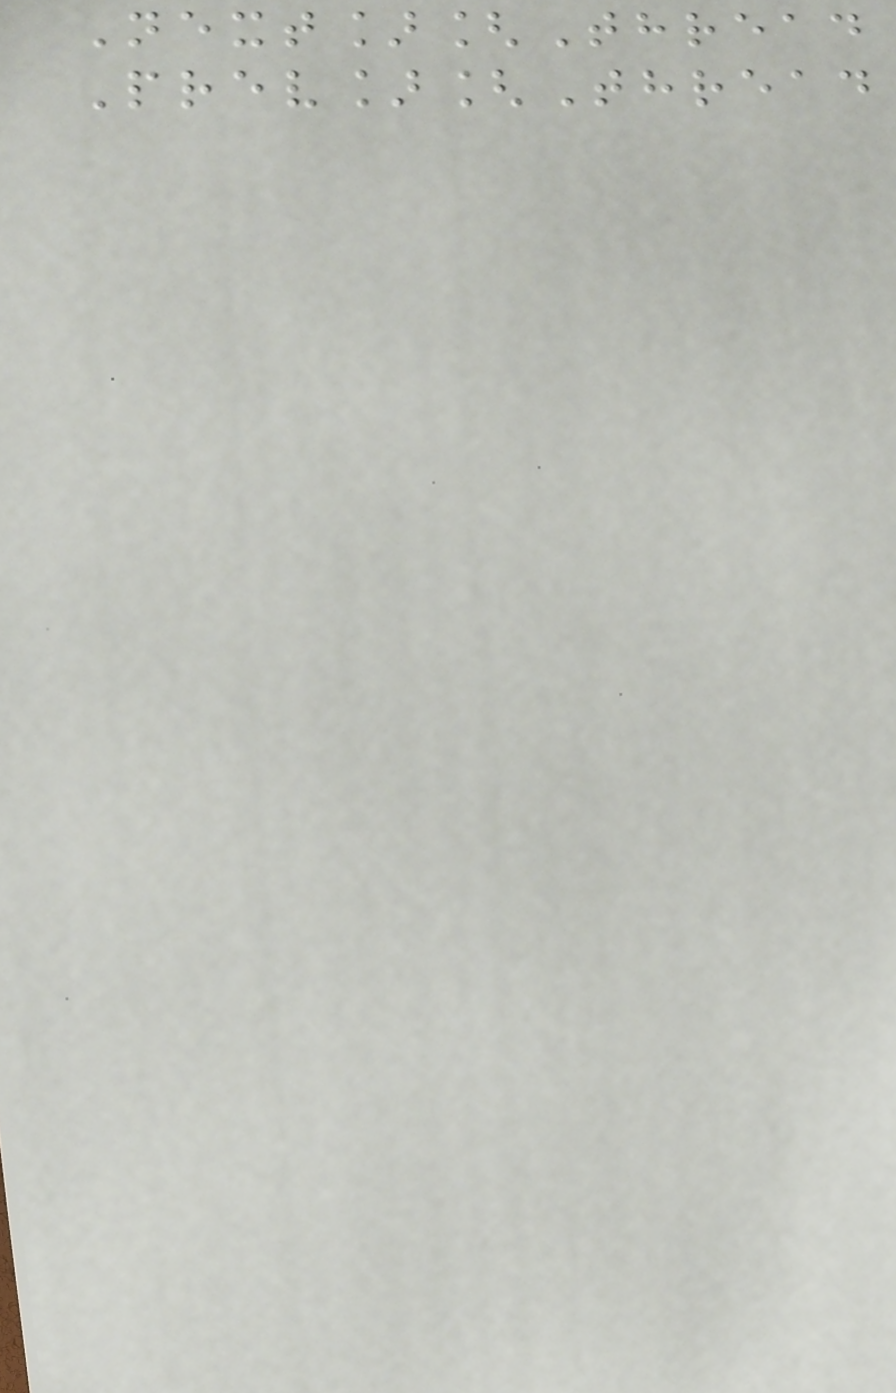Next][Thread
Prev][Thread
